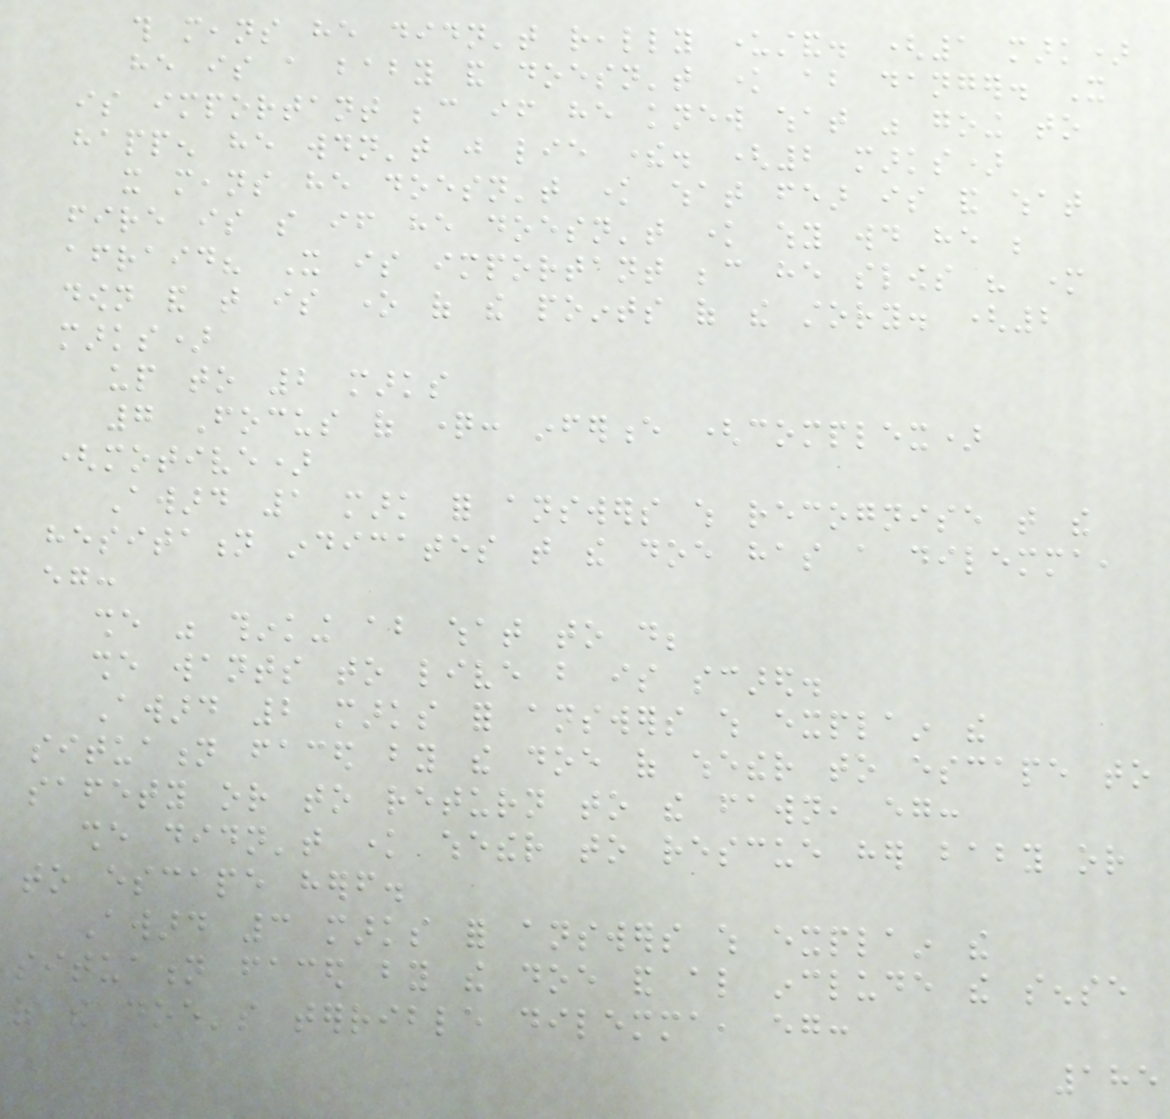this means he didn't really understand. (1 mark)
he is a baby and doesn't know about danger. It
is important because if he knew what was going to
happen he wouldn't just lie there. (2 marks)
it means he doesn't know what fear is and what
fire is so if he doesn't know why would he be
afraid? It is important because he slows his mother
down and that is one of the points of the story. (2
marks)
up to 2 marks
7 Focus of question: inference (complex)
(motive)
Award 1 mark for answers which recognise that the
hesitation indicates that the doe has a dilemma,
eg:
she was thinking about what to do;
she wants to live but is scared.
Award 2 marks for answers which explain the
situation faced by the doe of whether to escape to
safety or to return to the fawn, eg:
she didn't know whether to rescue her baby or
to escape herself.
Award 3 marks for answers which explain the
situation faced by the doe and also include the sense
of the doe's terrible dilemma, eg:
185
